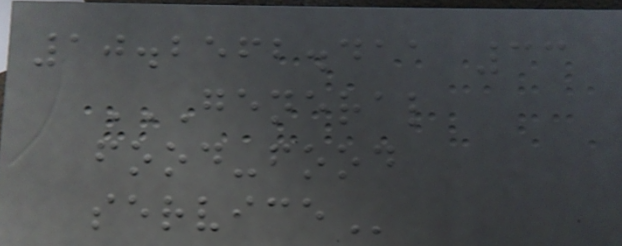10.2562.411 33
GENERAL
FOOD-FOOD
SERVICE
